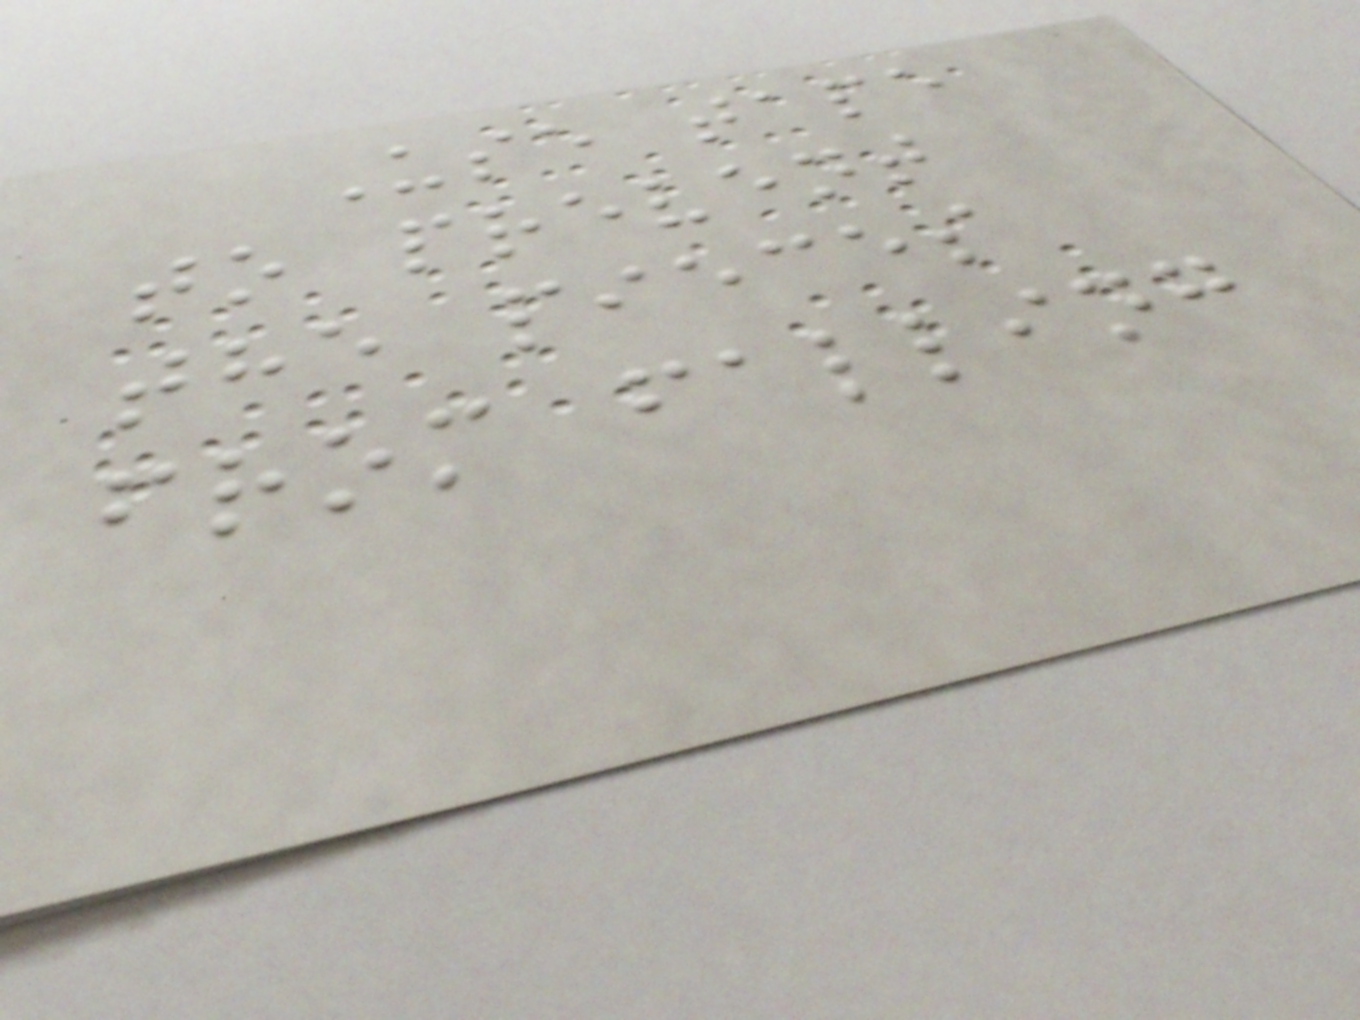Use tape
to prevent
the pieces
from falling
